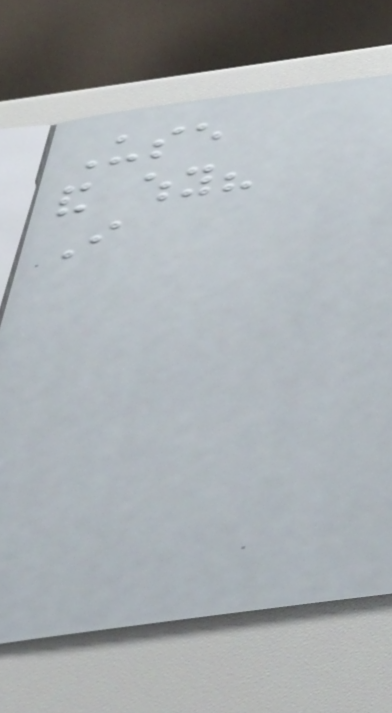Use
and why?
I
